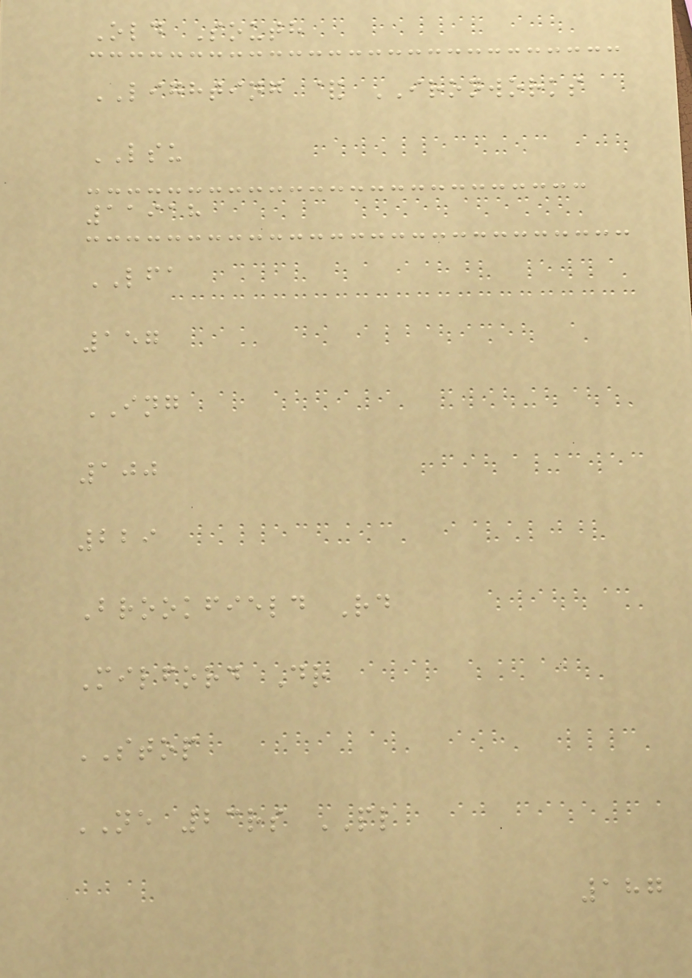Old South
LIGHTING & IRONWORKS
LSU
11918
LFA
157
ING
100
229
Brookfield Rd
Milford Dr
STOP
NE 23rs PL
187
